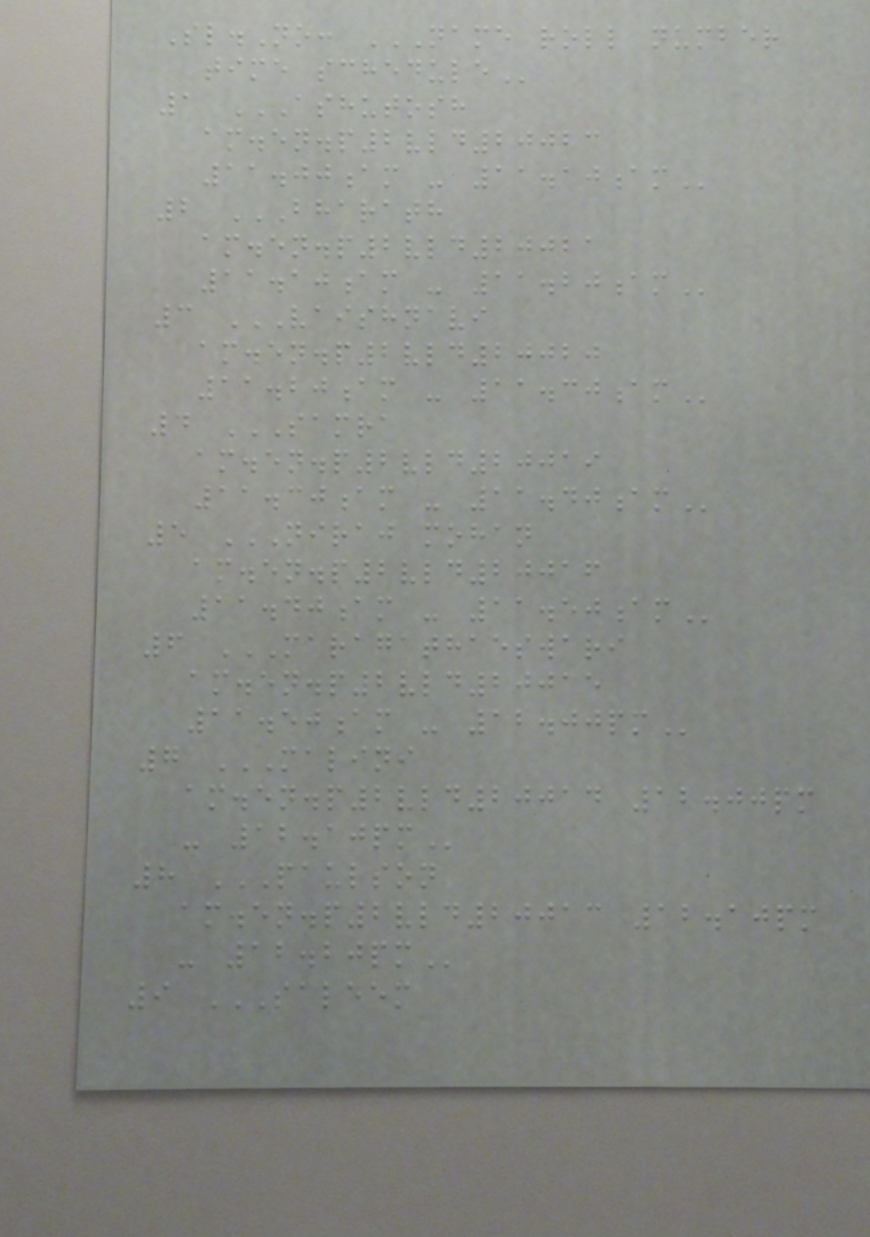Sl.No: NAME ROLL NUMBER
TIME SCHEDULE
1 ASHUTOSH
AM.EN.P2VLD20023
11.00AM - 11.10AM
2 BHARATH
AM.EN.P2VLD20021
11.10AM - 11.20AM
3 VAISHNAVI
AM.EN.P2VLD20020
11.20AM - 11.30AM
4 SAMRA
AM.EN.P2VLD20019
11.30AM - 11.40AM
5 NIRAJ MOHAN
AM.EN.P2VLD20016
11.40AM - 11.50AM
6 MARAGATHAESWARI
AM.EN.P2VLD20015
11.50AM - 12.00PM
7 MALINI
AM.EN.P2VLD20014 12.00PM
- 12.10PM
8 PAULSON
AM.EN.P2VLD20013 12.10PM
- 12.20PM
9 SALEEM
